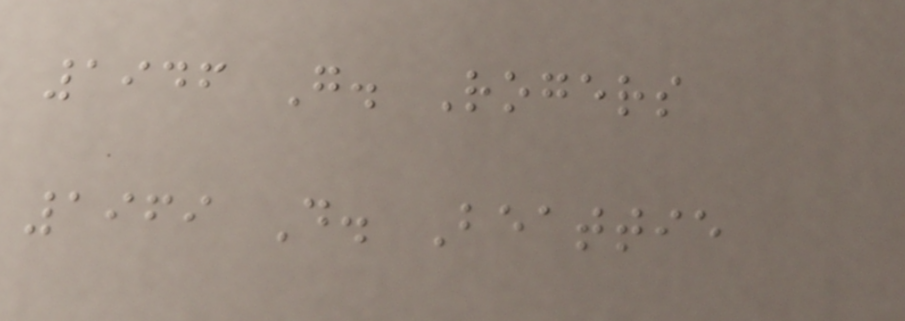1946 G. Rogers
1969 D. Beattie
